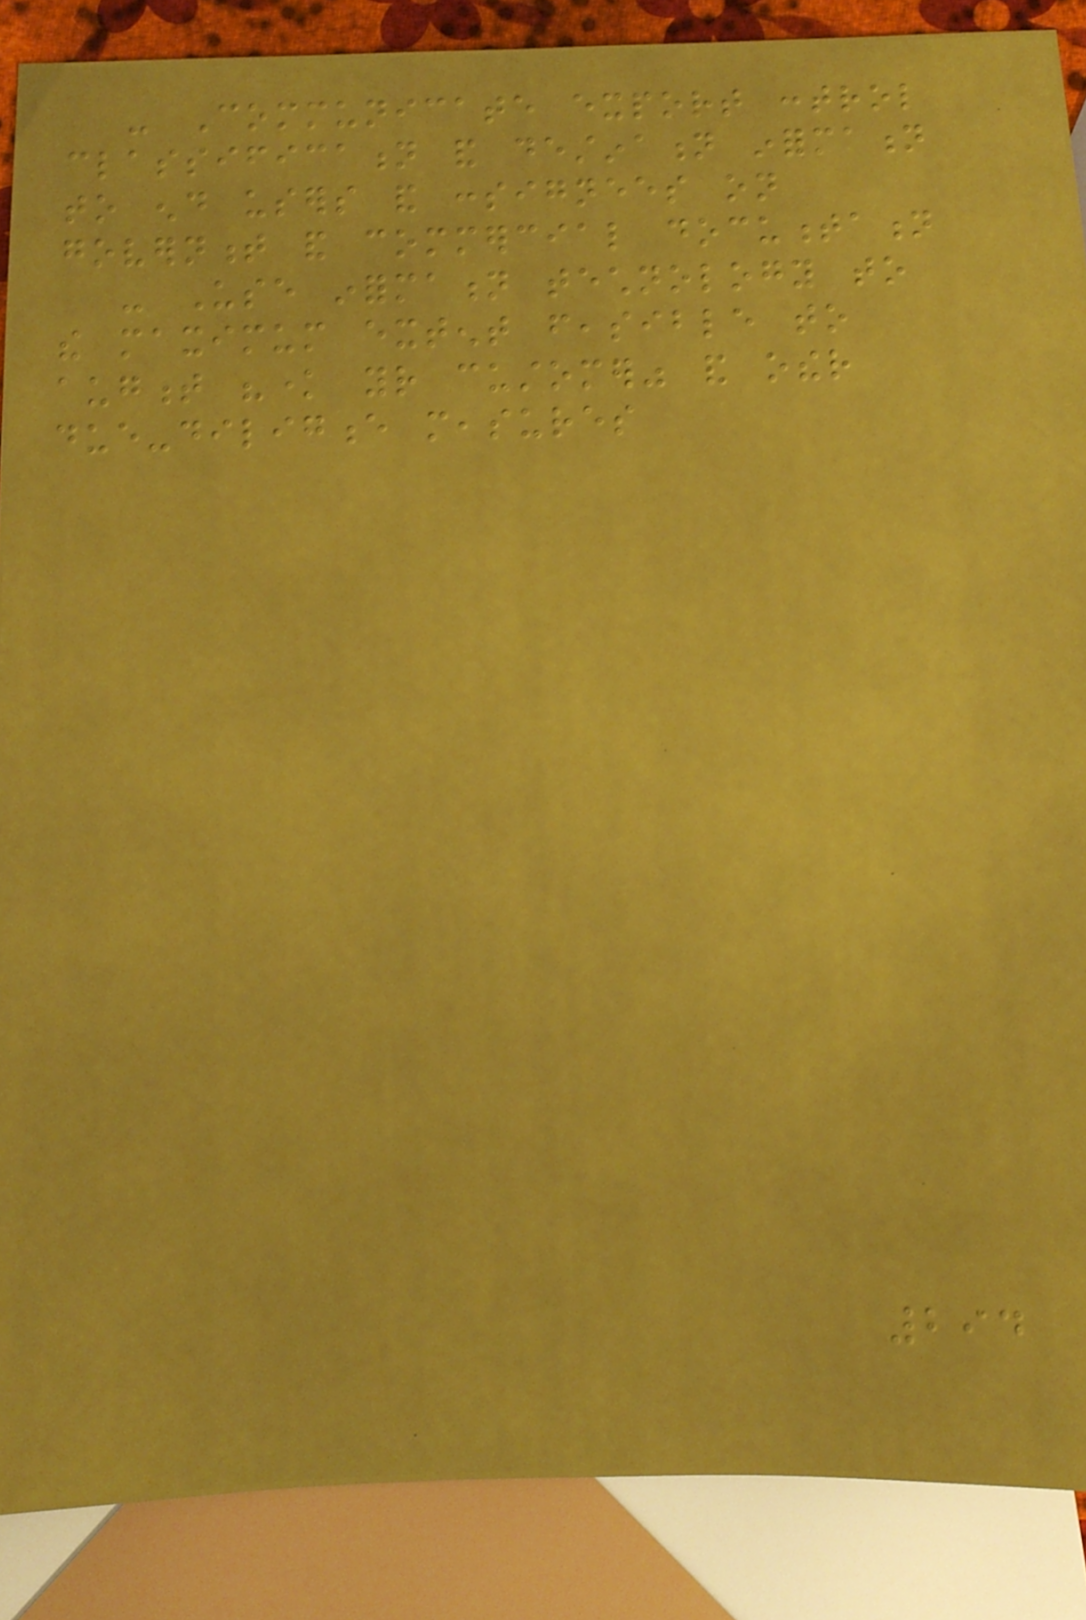- Communicate export control
classification and destination information
to end users and consignees on
government and commercial documentation
- Use information technology to
the maximum extent feasible to
augment "know your customer" and other
due-diligence measures
294
